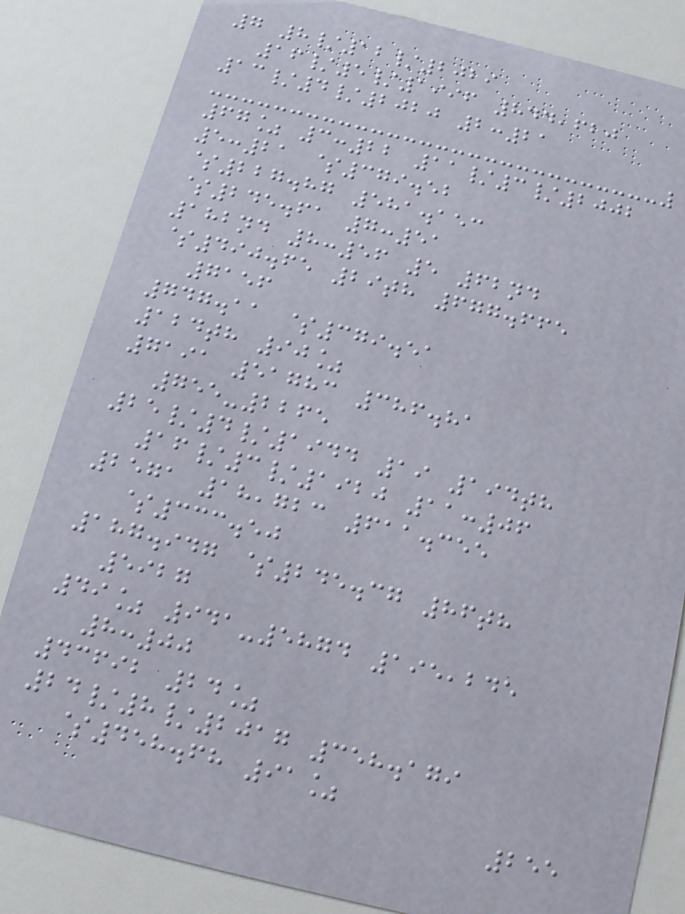7 8/12/2029
16/5/1996 844,620
13/4/2020 2:21
67% 3:22 11/3/2002
5:21 $379.52
$227.87 581.153
$245.61 7:51
182nd 8:56 5 62nd
$490.65 29th 677.665
7156
747.11 $379.51
124th 90%
7191 51783 386.81
755-2265
25/4/1944 19 194th
16/3/1920 11:06
2571 18,723 611.355
$333.50
187.947 $245.37 86th
5927
49% 941-5874 195,245
8:00
43692 24%
24/8/2017 358.179
$458.68 91%
255
